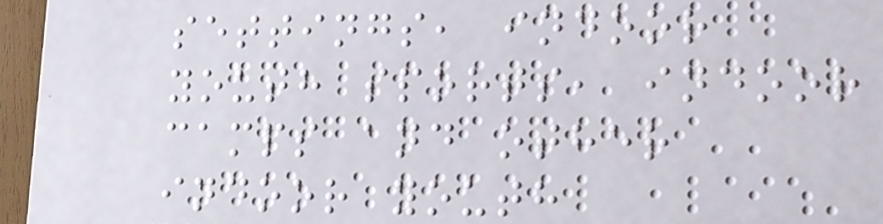settings, indoor
youth sports, indoor
camps and other
indoor youth
